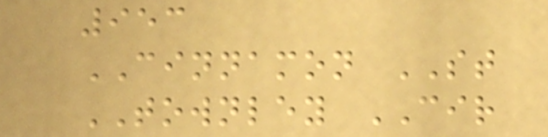953
CINNAMON ST
TOWNLEY CIR
